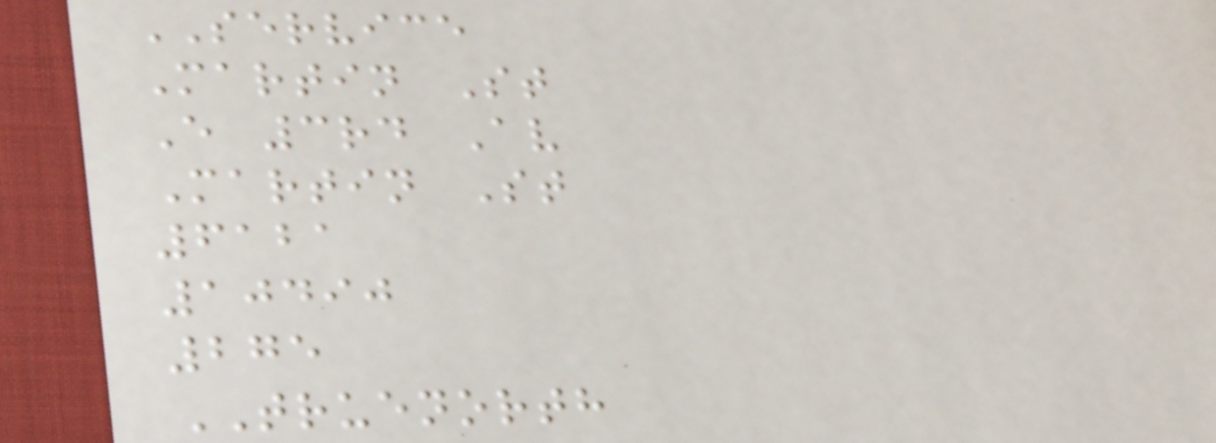SERVICE
Martin St
E 3rd Av
Martin St
6121
10490
275
TRUENORTH
